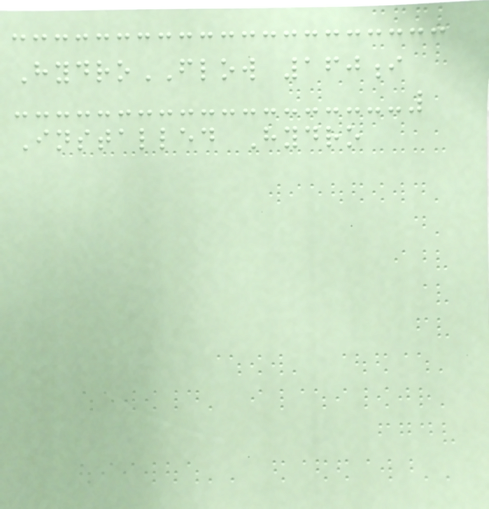HydroFLOW 160i
Installed Hydro
